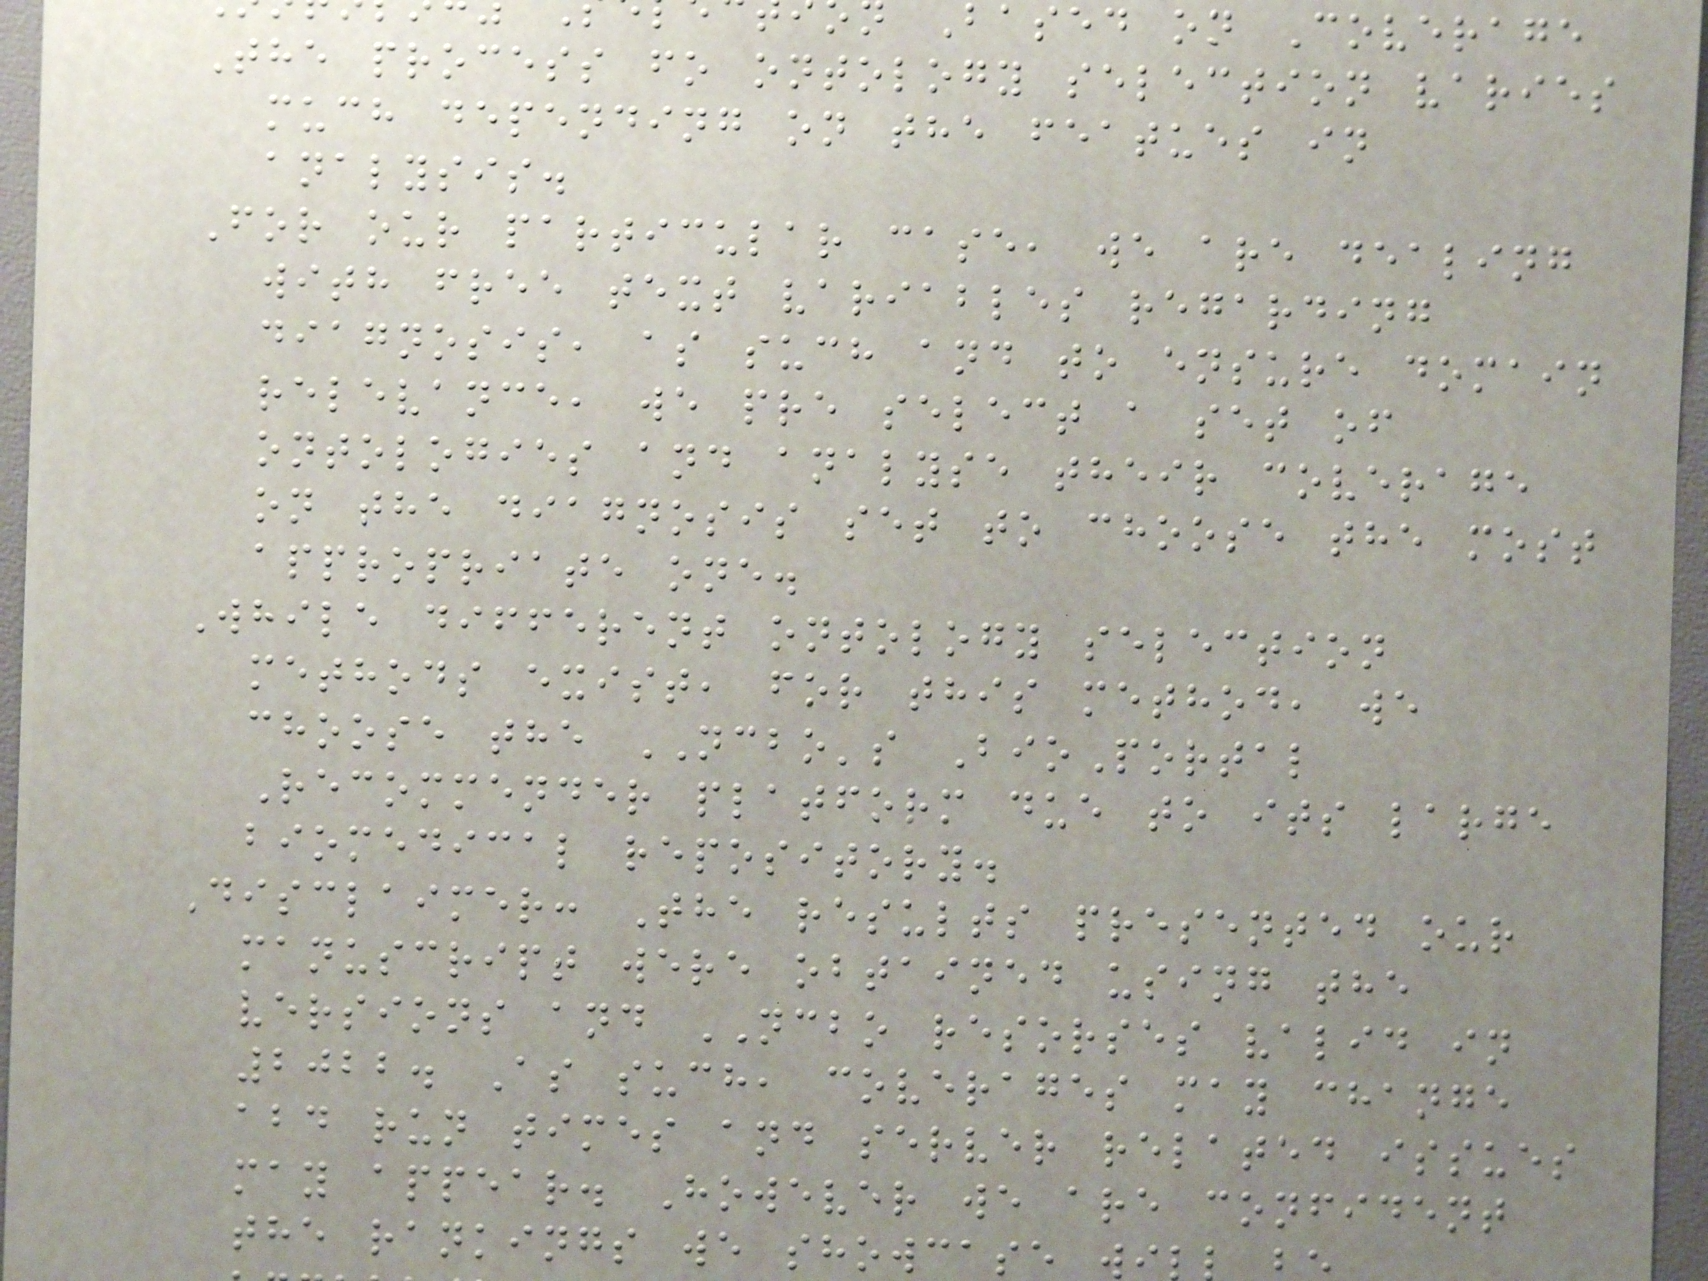Based on Coverage
The process fo ontology selection varies
much depending on the featues in
analysis.
For our particular case, we are dealing
with free text variables regarding
diagnosis, as such and to ensure domain
relevance, we pre select a set of
ontologies and analyse their coverage
on the diagnosis set to choose the most
appropriate one.
While different ontology selection
methods exist, for this method, we
choose the NCBO's BioPortal
Recommender platform due to its large
biomedical repository.
Disclaimer: The results presented our
manuscript were obtained using the
versions and NCBO resorses valid in
2022. As such, coverages may change
abd run times and server related issues
may appear. However we are confident
the rankings we showcase w
